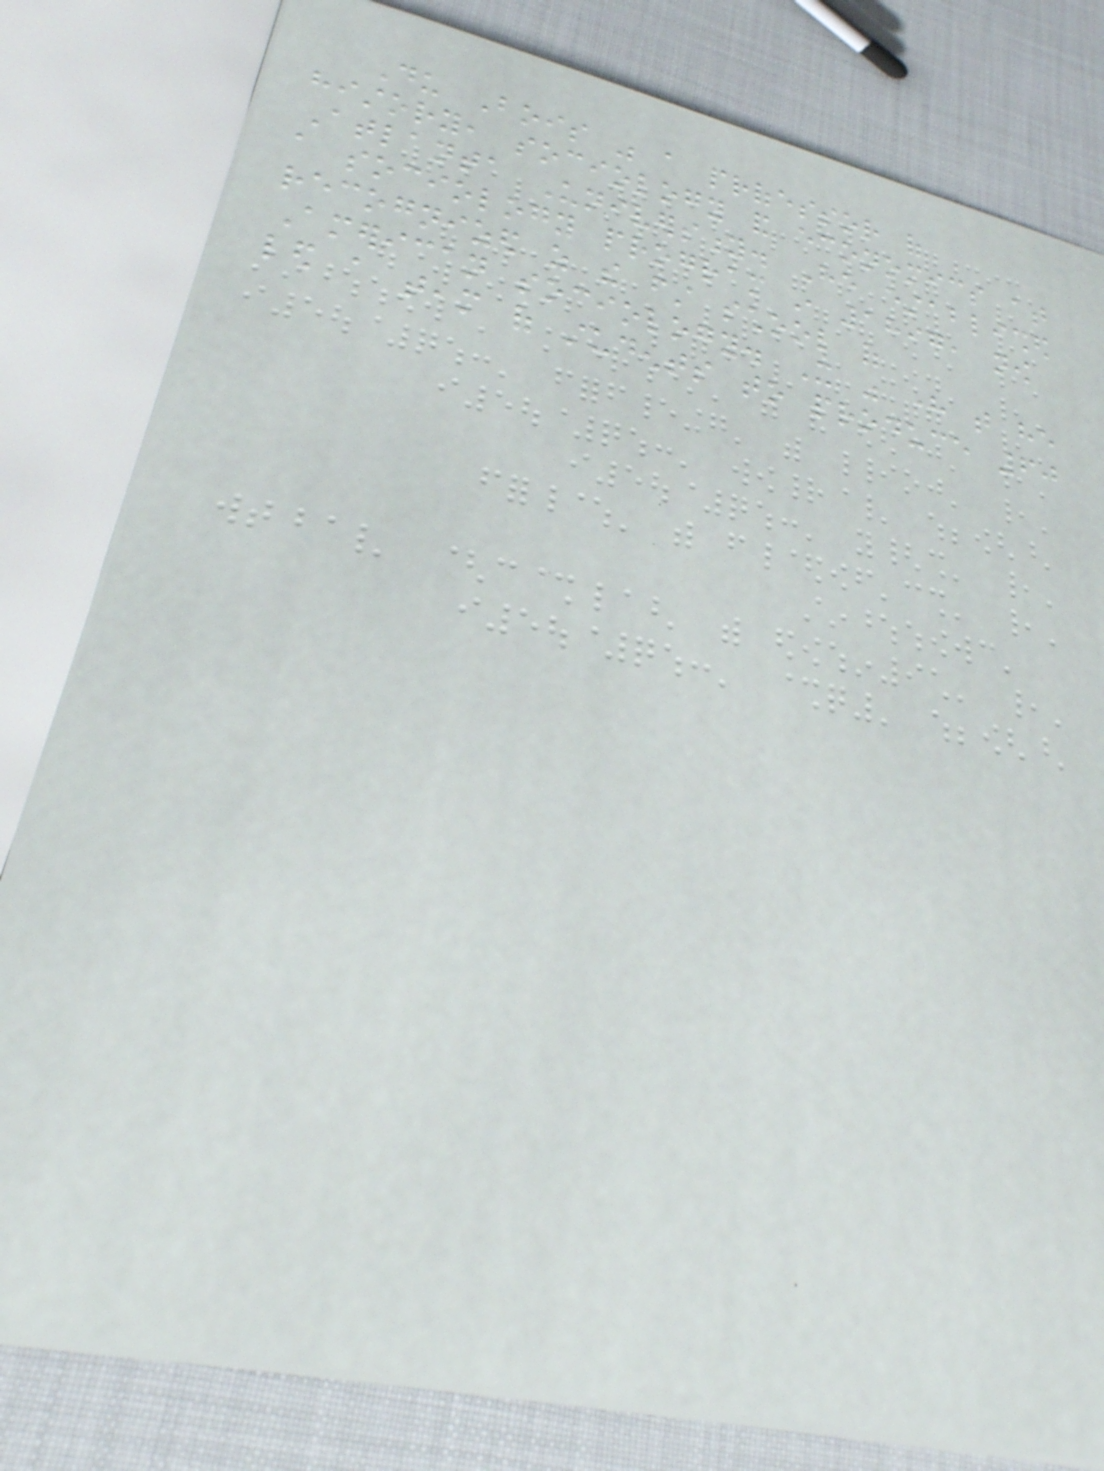Du Bois was a professor of
history, sociology and economics at
Atlanta University. He established
a sociology program in 1897, now
recognized as the first school of
American sociology. It was here that he
led a team of students to produce 60
